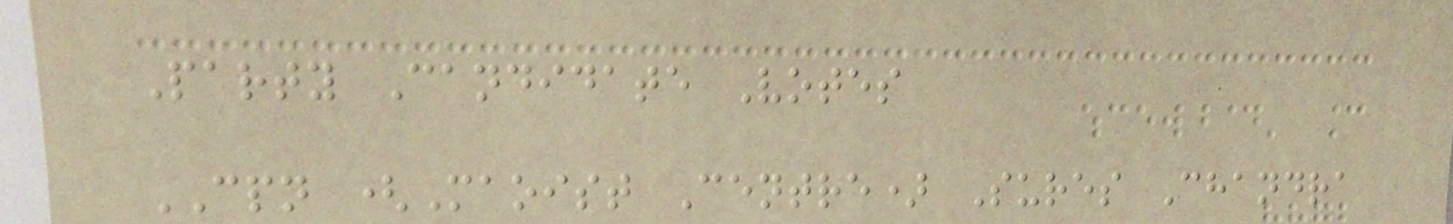Party Candidate Votes
CPN (Maoist Centre) Sures Chandra
